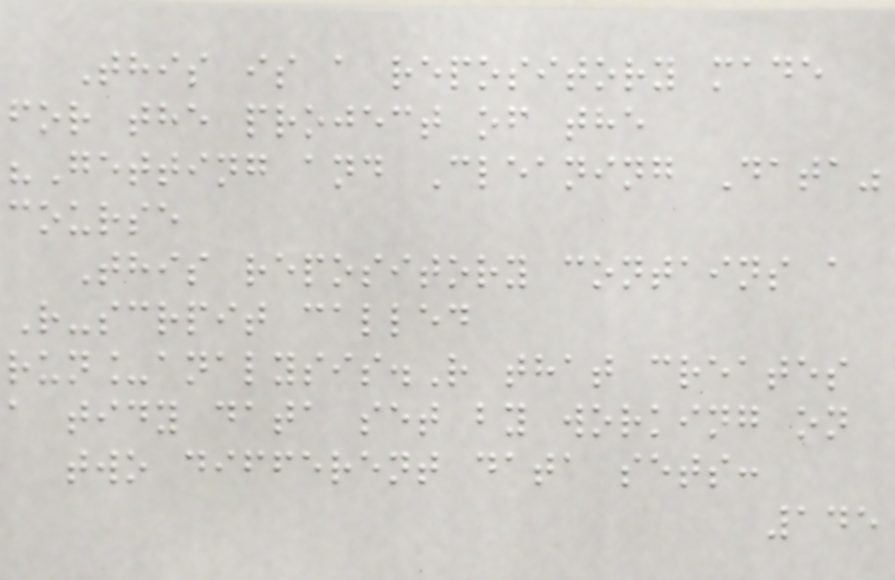This is a repository made
for the project of the
"Getting and Cleaning Data"
course
This repository contains a
R-scrpit called
run_analysis.R that creates
a tidy data set by working on
two different data sets:
145
